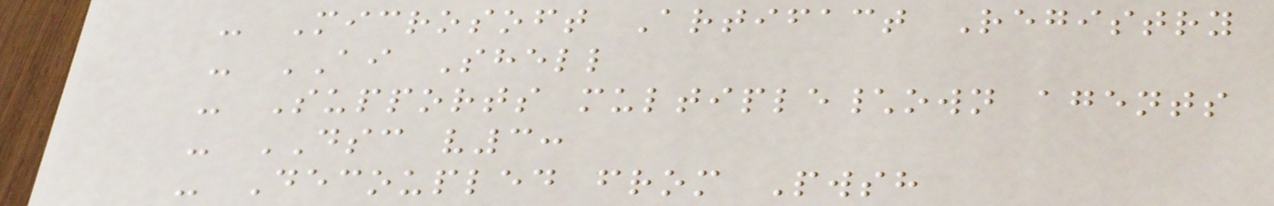- Microsoft Artifact Registry
- AI Shell
- Supports multiple\own agents
- DSC v3:
- Decoupled from Pwsh
